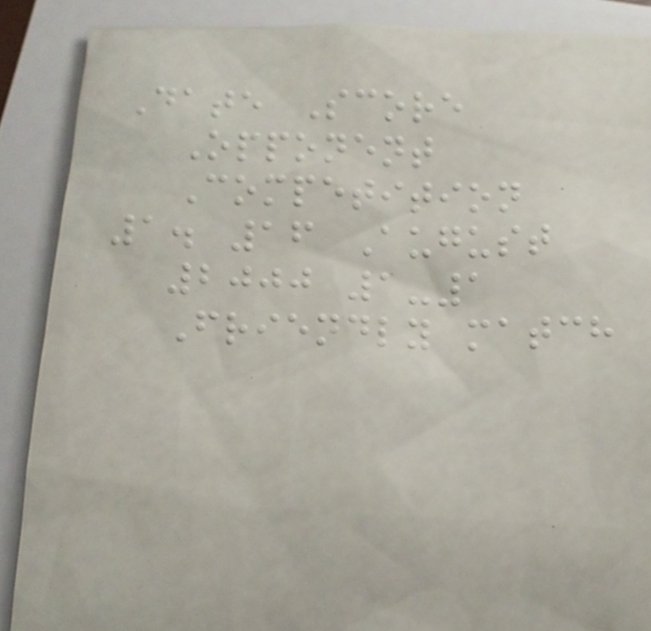Date Score
Opponent
Competition
1. 16 August
2000 1-1
Friendly match
